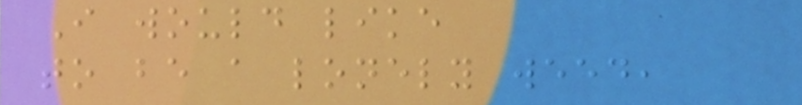I would like
to be a lonely weed,
